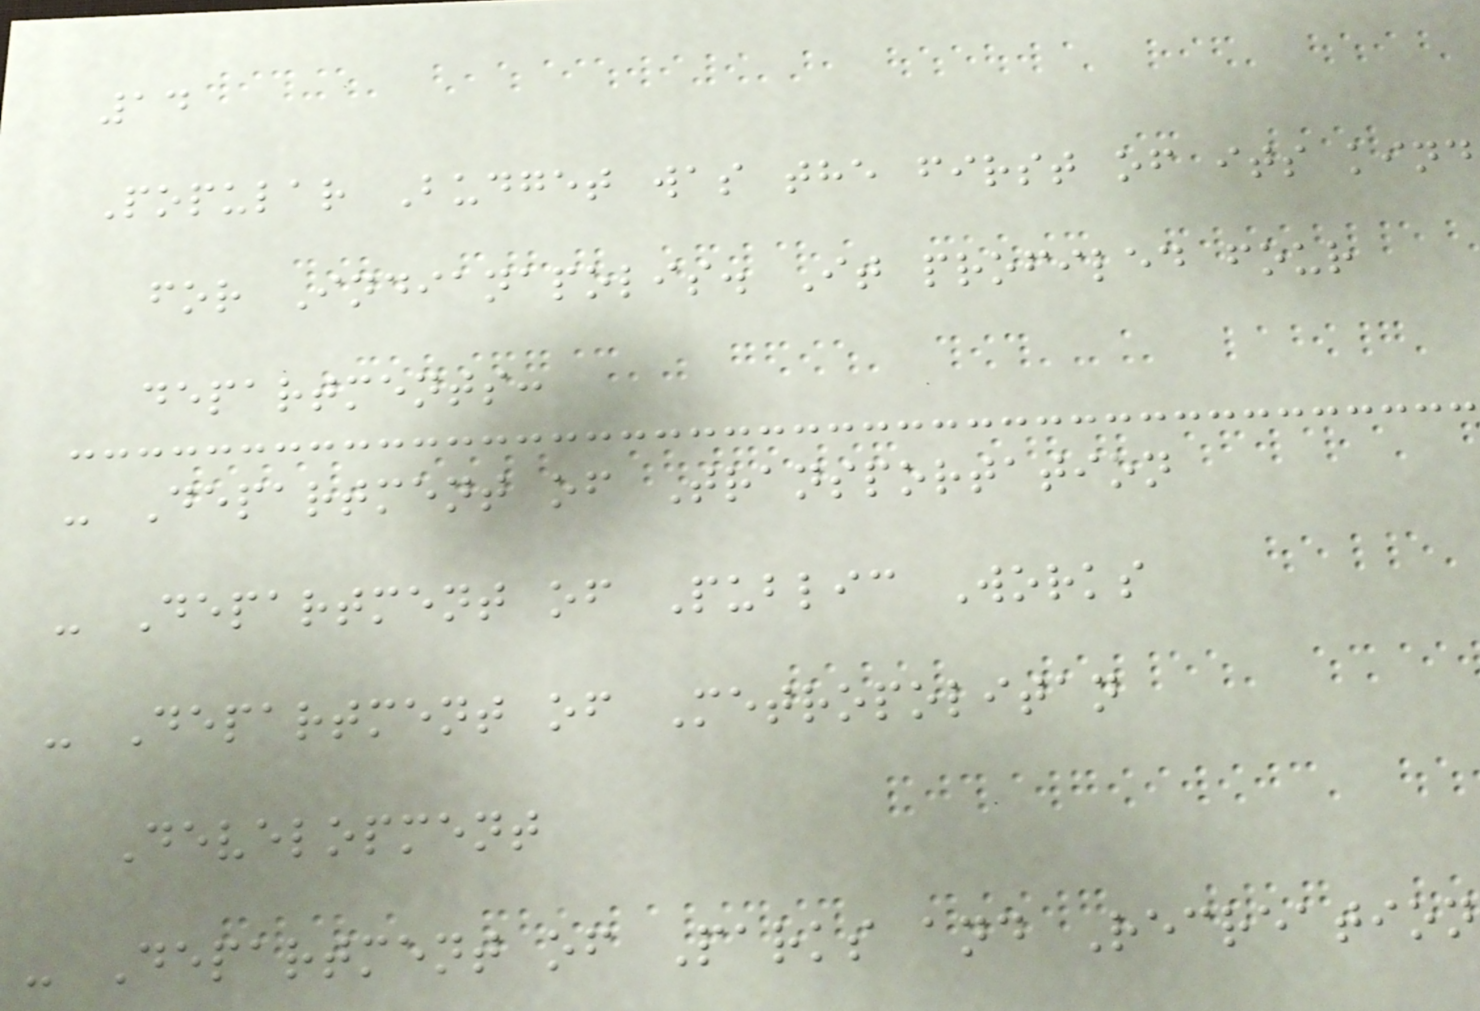14
Popular Budget was the first of its kind
for Indianapolis. It profiled four
departments:
- Department of Transportation
- Department of Public Works
- Department of Metropolitan
Development
- Department of Parks and Recreation
